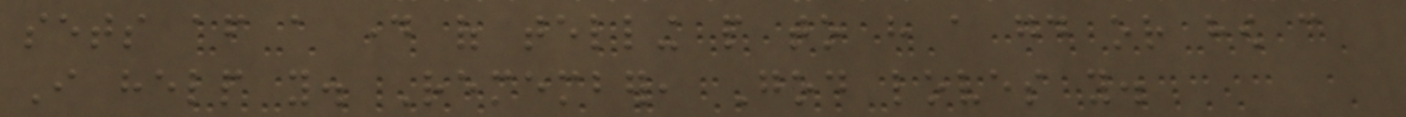sets after a day of telling people to have a good or how can
I help you. Remember, God loves you.
